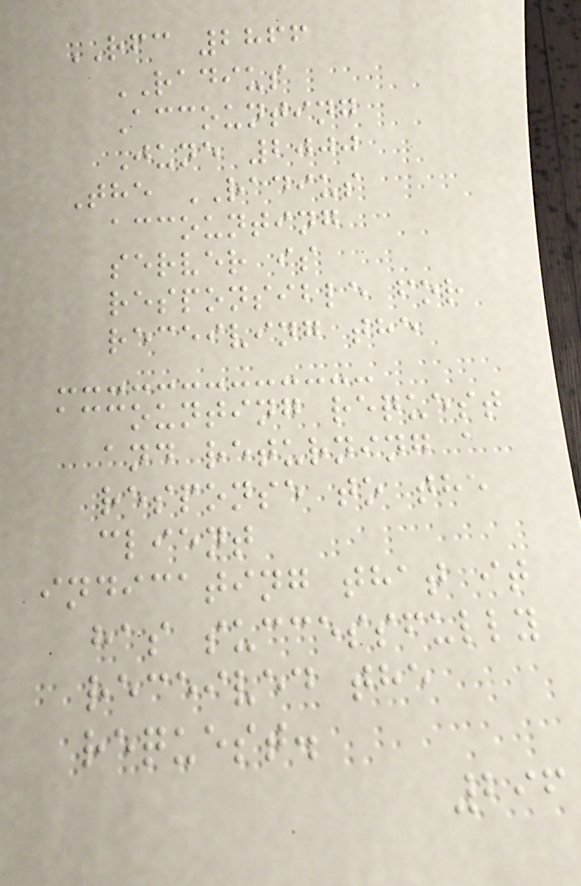RFC 2866
RADIUS
Accounting
June 2000
The RADIUS
accounting
server is
responsible for
receiving the
accounting request
and returning a
response to the
client
indicating that it
has successfully
received the
request.
296
